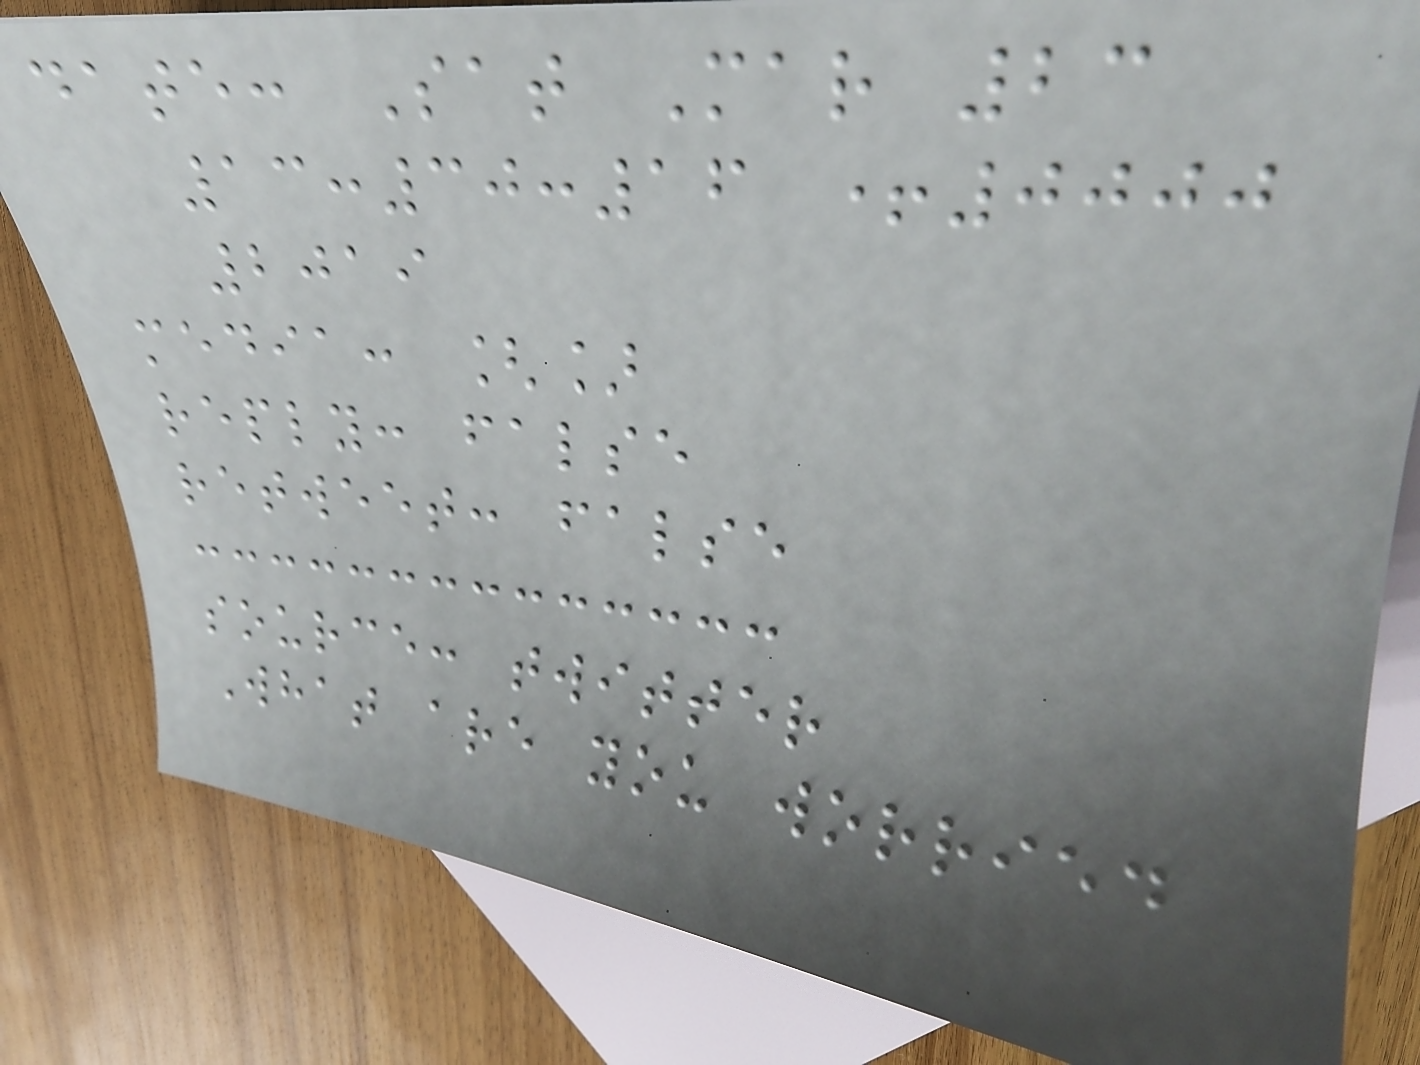date: Sat Mar 23
13:30:16 +0000
2019
media: []
reply: false
retweet: false
source: twitter
What are you worried
